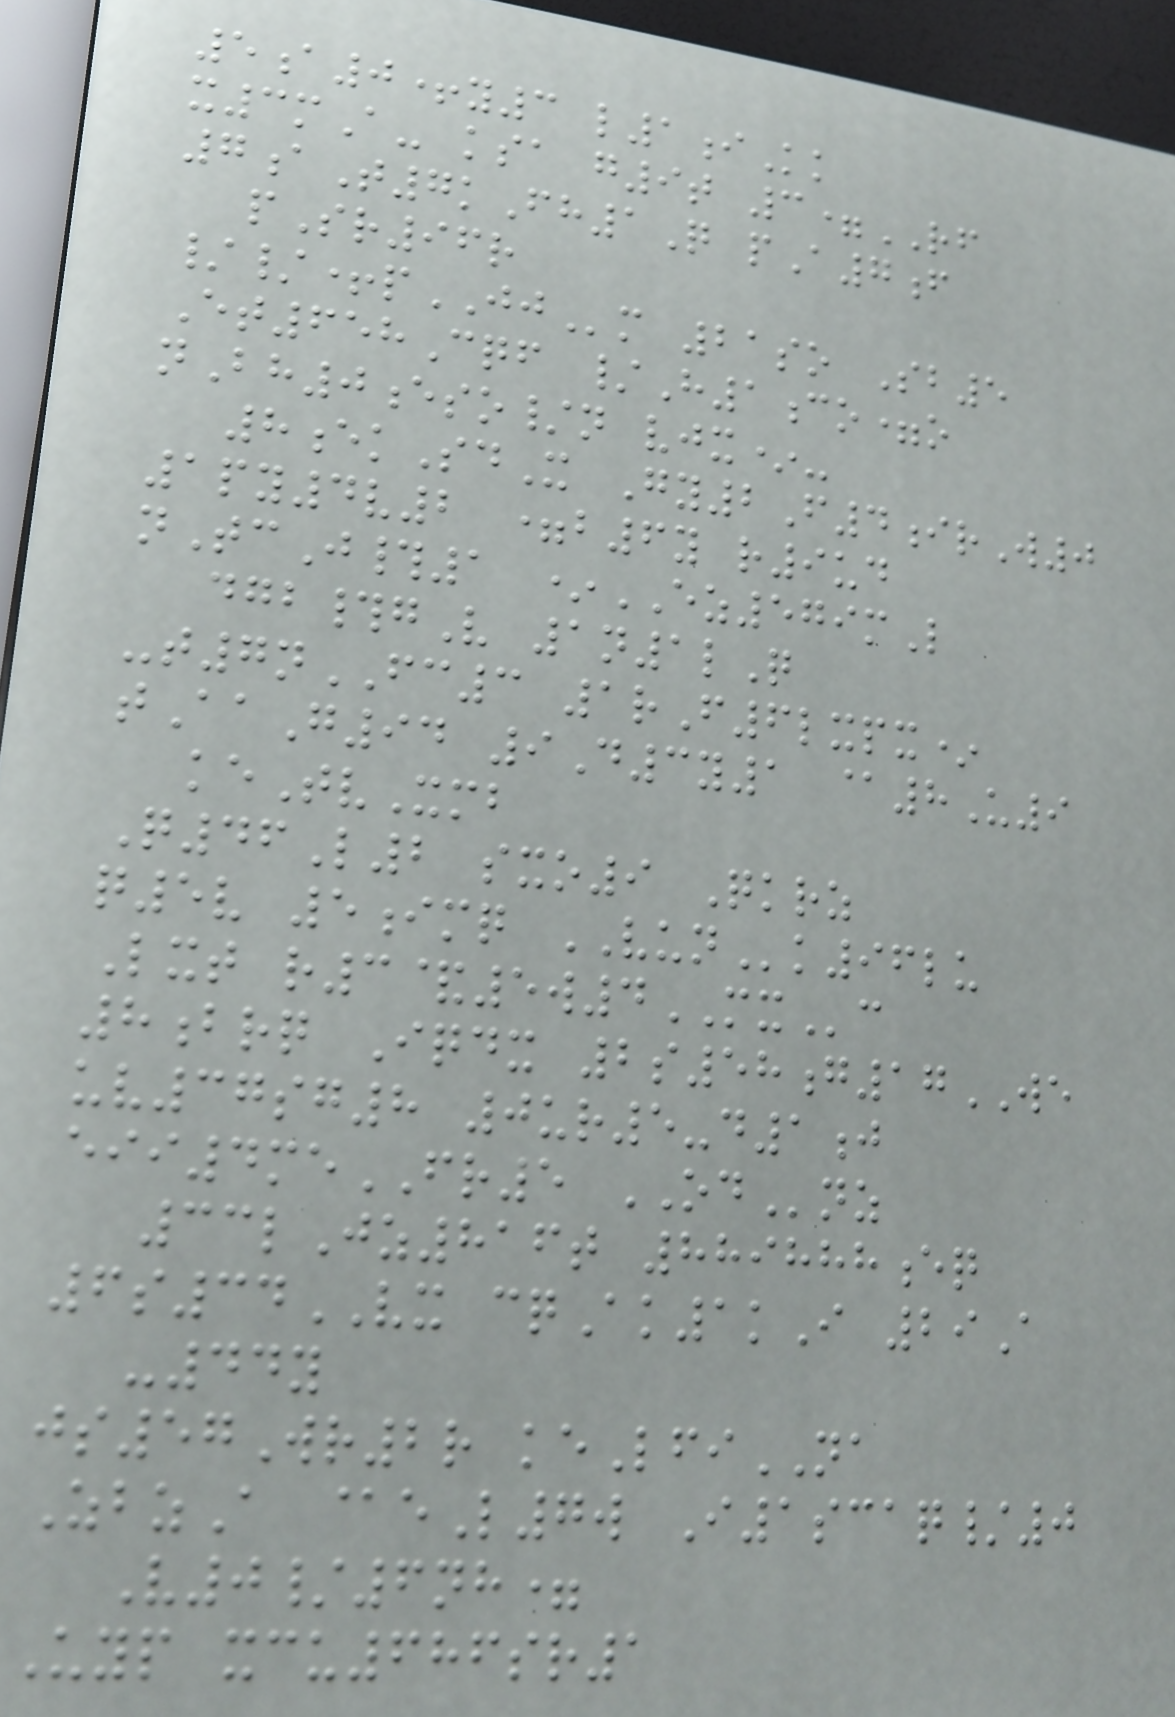5a0+y3 l1iKk
x3mA- ksa g9t 3=RF
7aT7kFh1Q pA7f
pSr96r
//+pJJm 21so Sb5
Et658Cqf /H1co=o
nBh0eso/n vjx*-
8ekSdX Gy2F4irW0
1py4v2 =b6y r9ud
nTcJ#1 *EZ579mL
dgb#gV 1n1lQ
-t7nFC3 1rF6lxpx*
tAaG94 9D3y1 @8U9
keTvXmb
Q46L2 sxo9 Qkrz
q5v 5imq VUNk96lu
Lxt r3&5w4MXc
8brq Iqdx 2s58g17WE
uv37sg8 0ur5-d1j
eii4meFR5 ODnz
33lJz816t 889888eq
6s34VX cqAk1kI 29A
-44y
js57Wr2r keLfiNA
ZbzA @eL7w I1scaq/0
V0/6nh=
Uyp xcu686sr1
